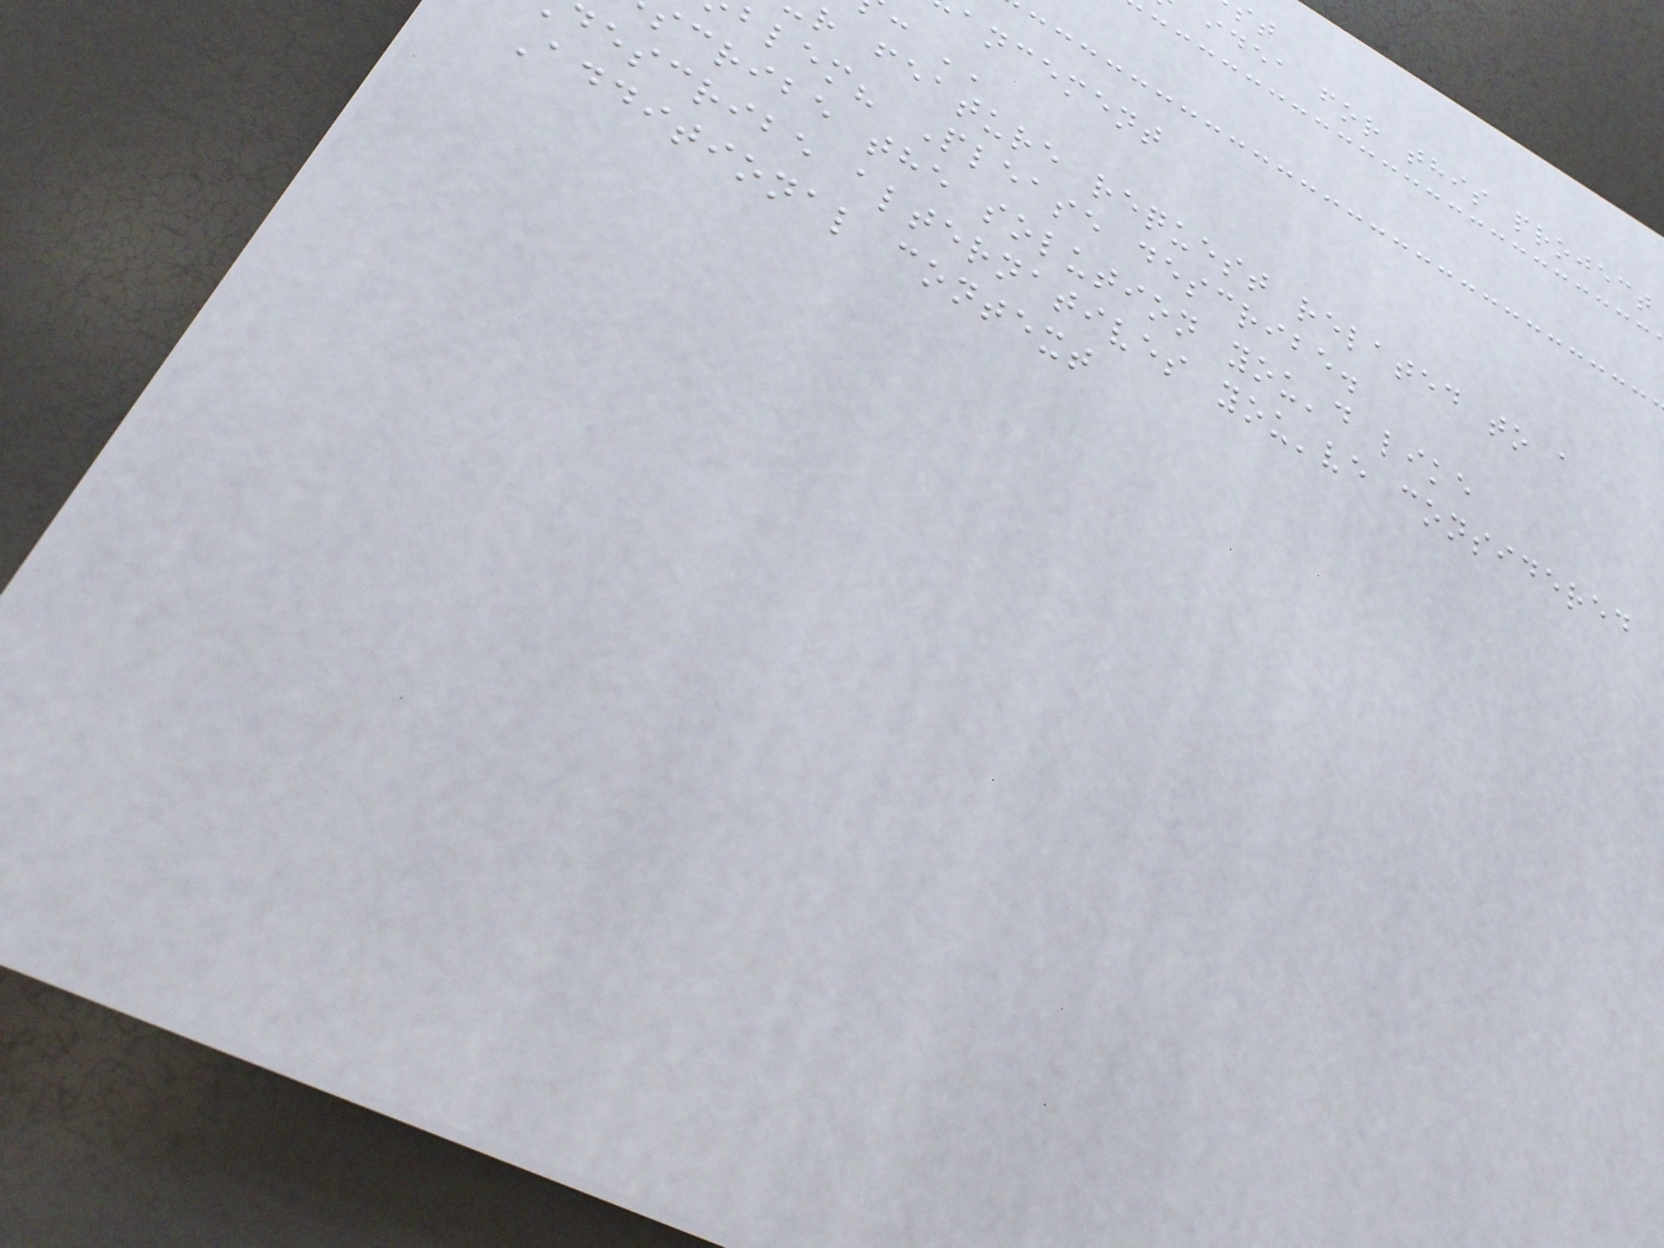idea for this project
ancement
: ''
r feature request related to a
blem? Please describe.
scribe the solution you'd like
describe alternatives you've considered
Additional context
